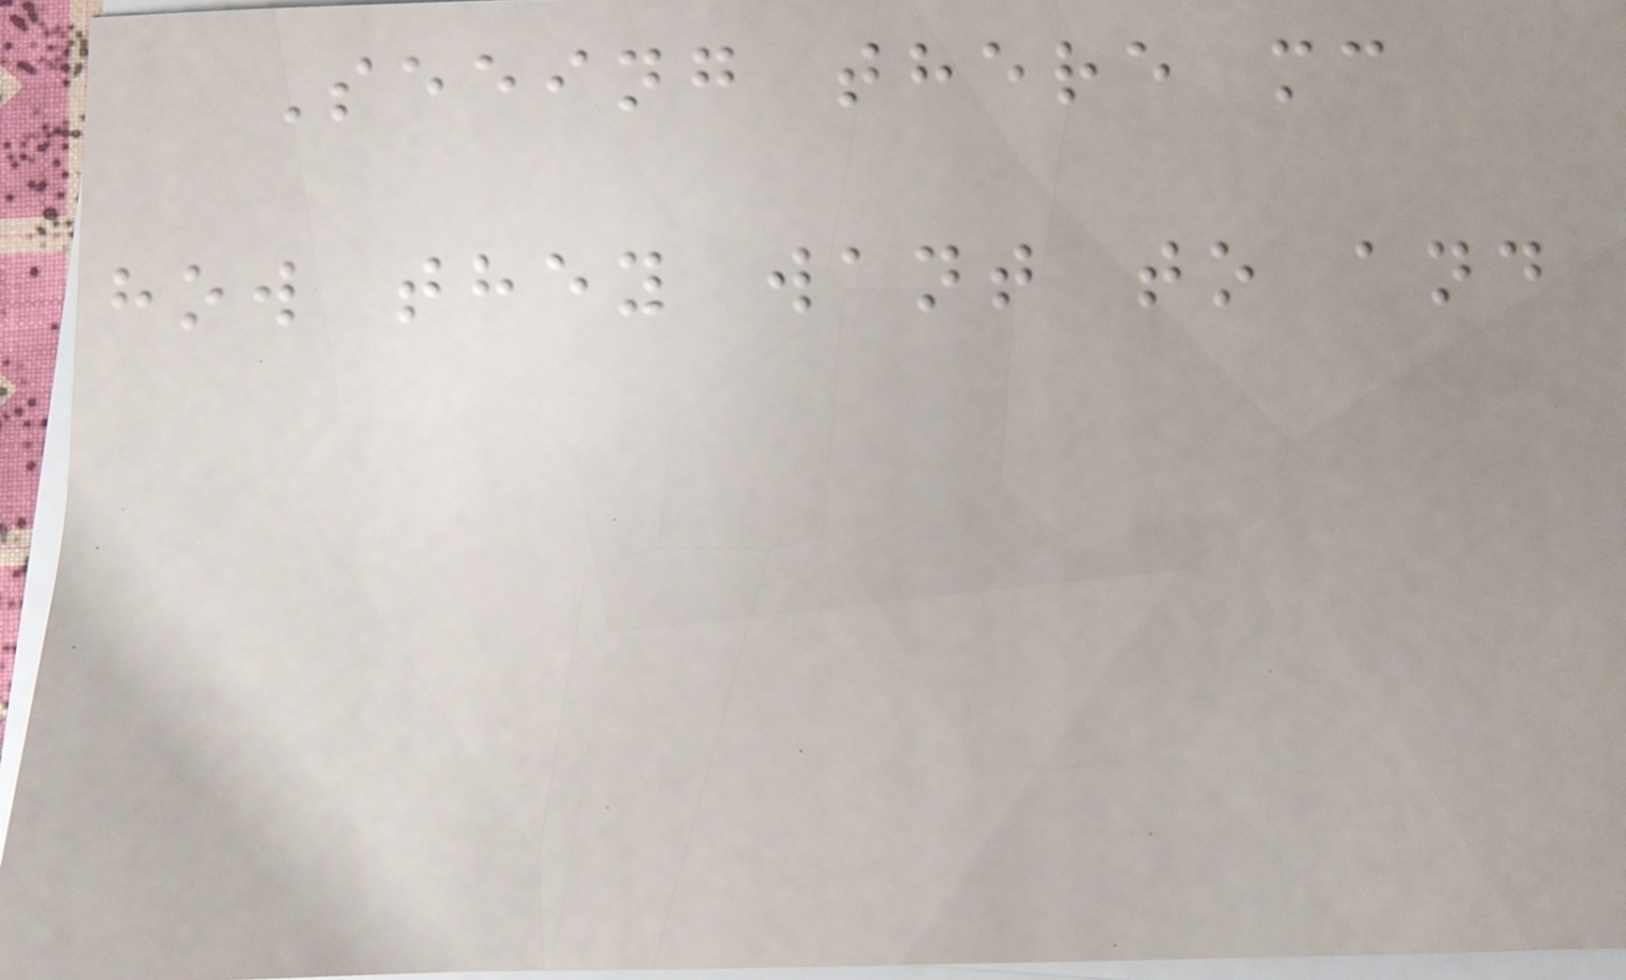Seeing there mc
how they want to and
